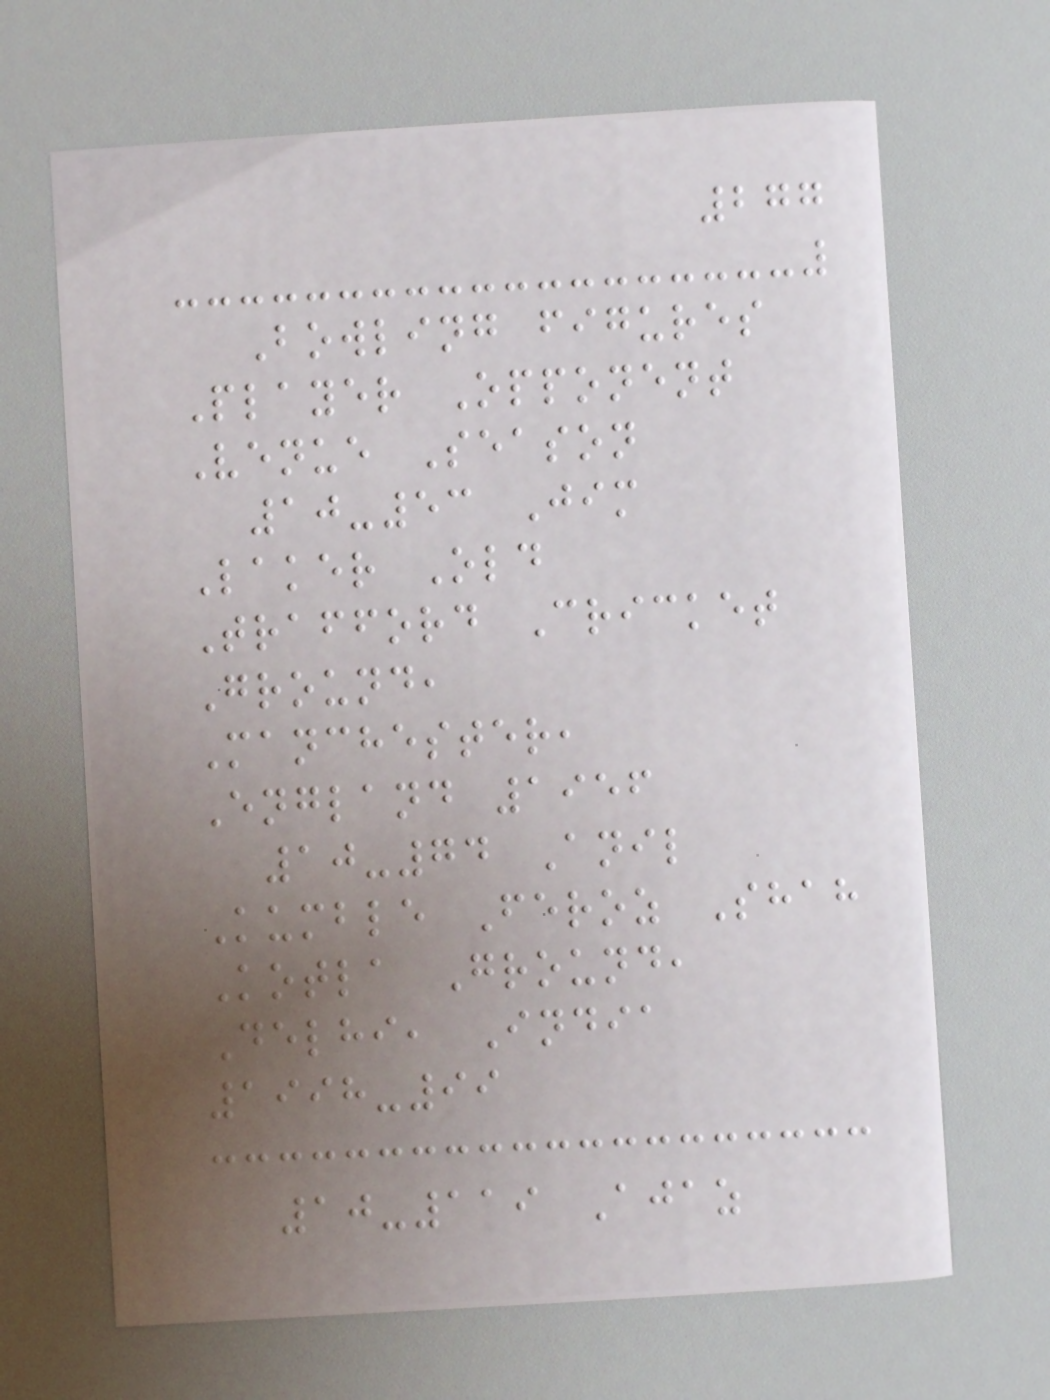277
Bowling figures
Player Opponent
Venue Season
10-53 Jim
Laker Old
Trafford Cricket
Ground,
Manchester,
England 1956
10-74 Anil
Kumble Feroz Shah
Kotla Ground,
Delhi, India
1998-99
10-119 Ajaz
